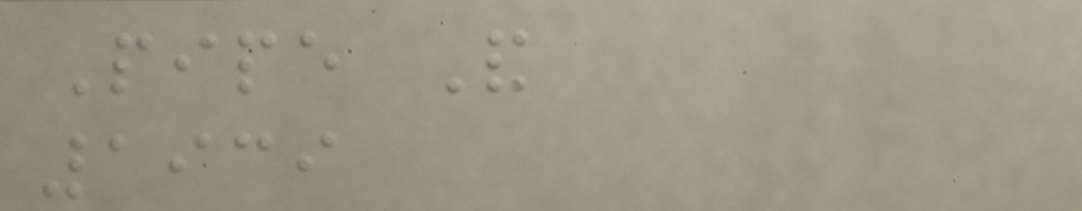Pipe And
1939
